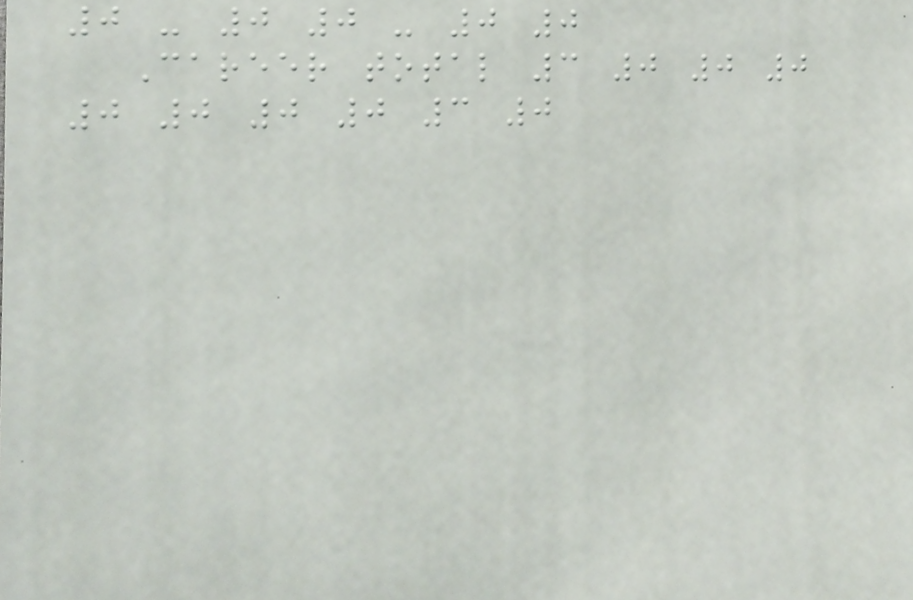0 - 0 0 - 0 0
Career total 3 0 0 0
0 0 0 0 3 0
